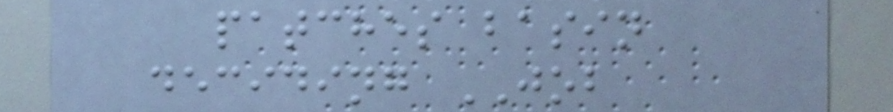patches basin
deciding JOB
